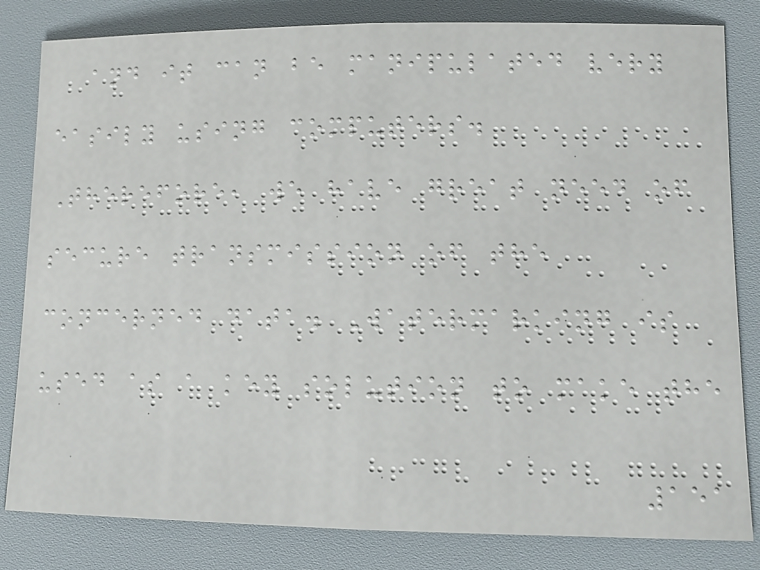and it can be manipulated very
easily using computers.
Therefore, we have great need of
secure transmission of the
concerned data. Watermarking is
used as a key solution to make the
151
